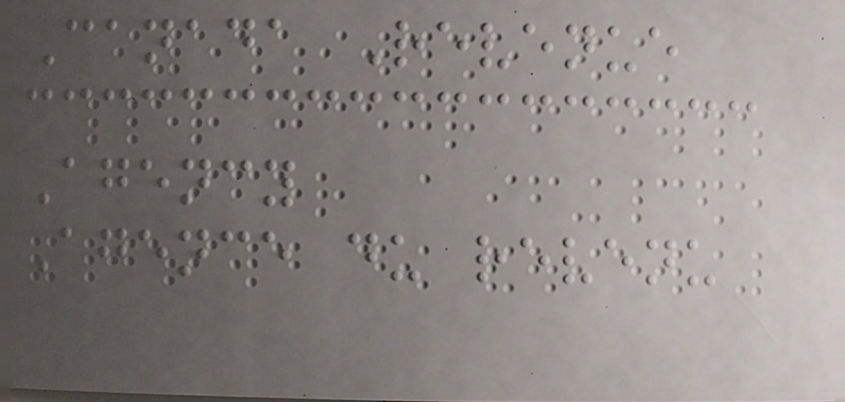Canada Revenue
Agency
Agence du revenu
